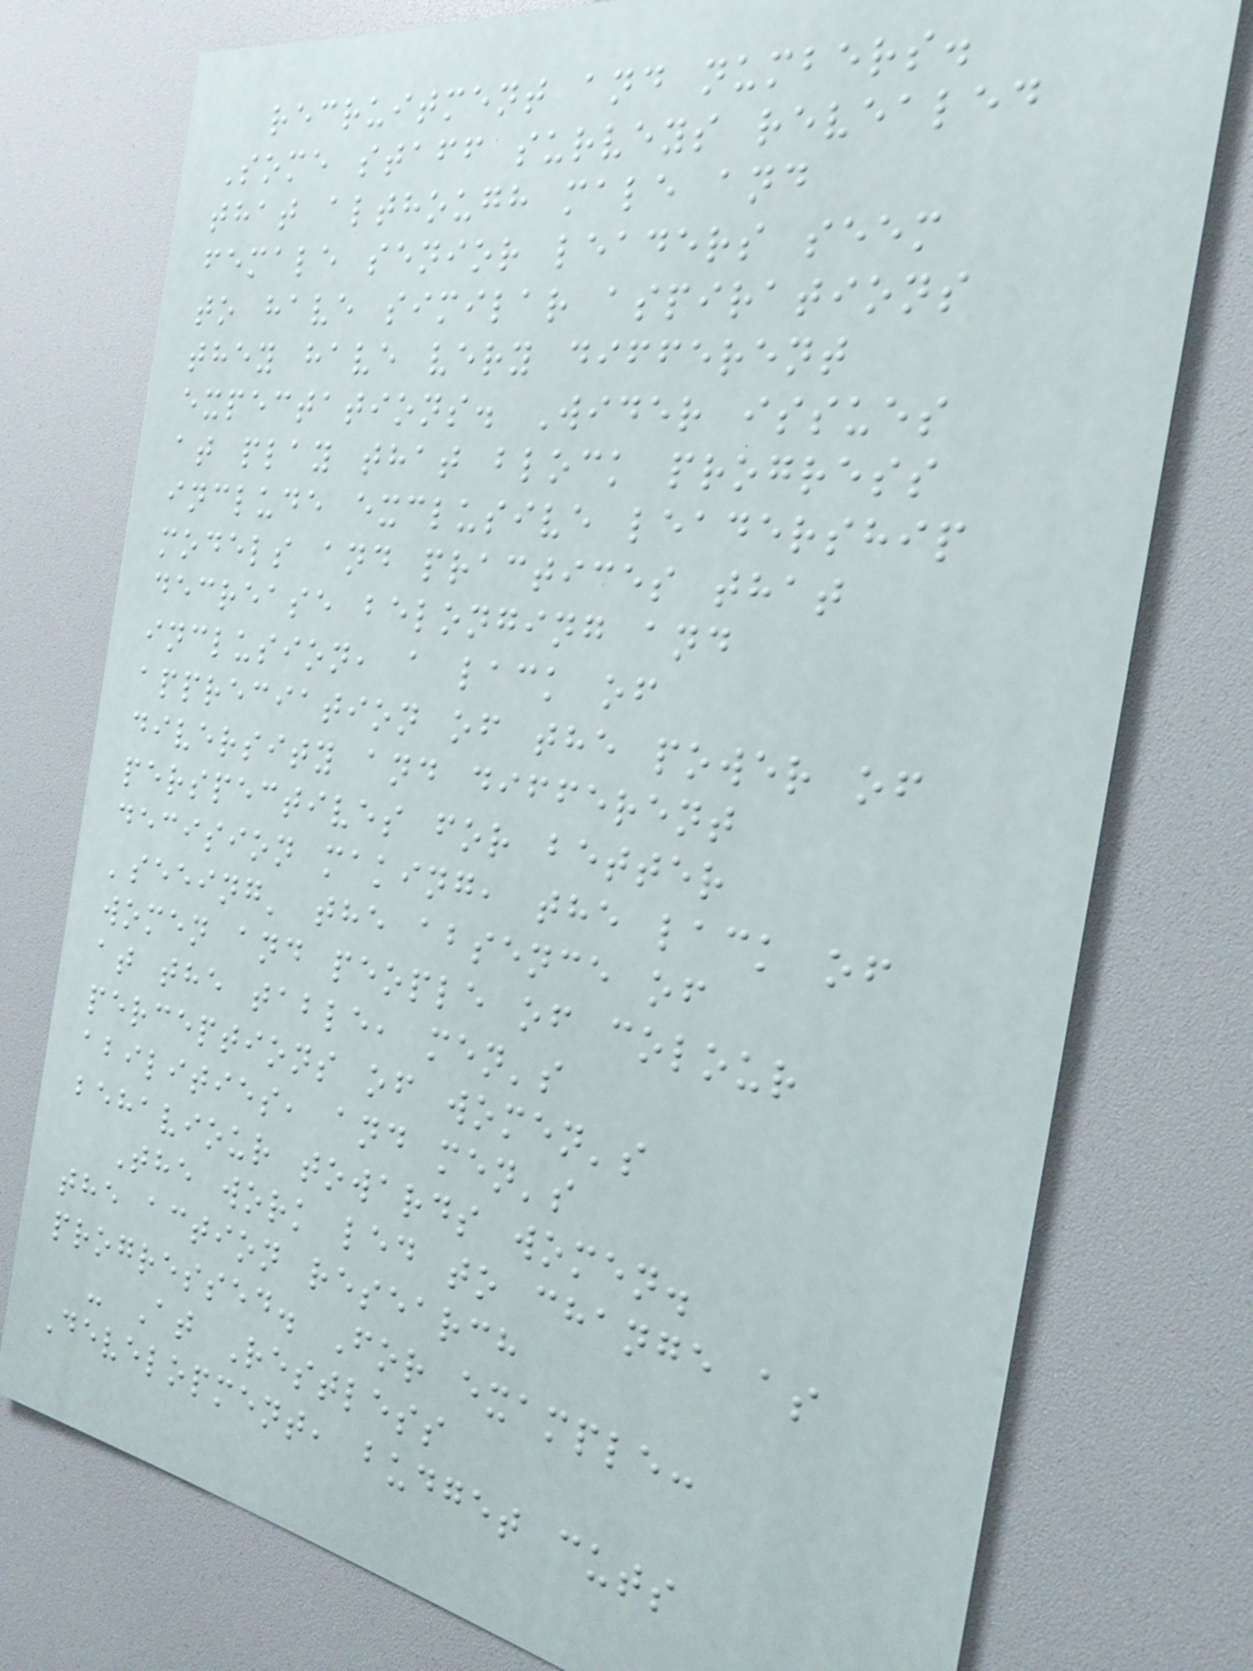recruitment and numbers.
Some staff surveys revealed
that although male and
female senior leaders seem
to have similar aspirations
they have very different
expectations. Wider issues
at play that block progress
include exclusive leadership
models and practices that
decrease belonging and
inclusion, a lack of
appreciation of the power of
diversity and different
perspectives for better
decision making, the lack of
'seeing' the absence of
women and people of colour
at the table, men's
perceptions of women's
abilities, and men's
behaviour towards women.
The work led to change as
the action research
progressed. For example:
- At Restless
Development, budget cuts
